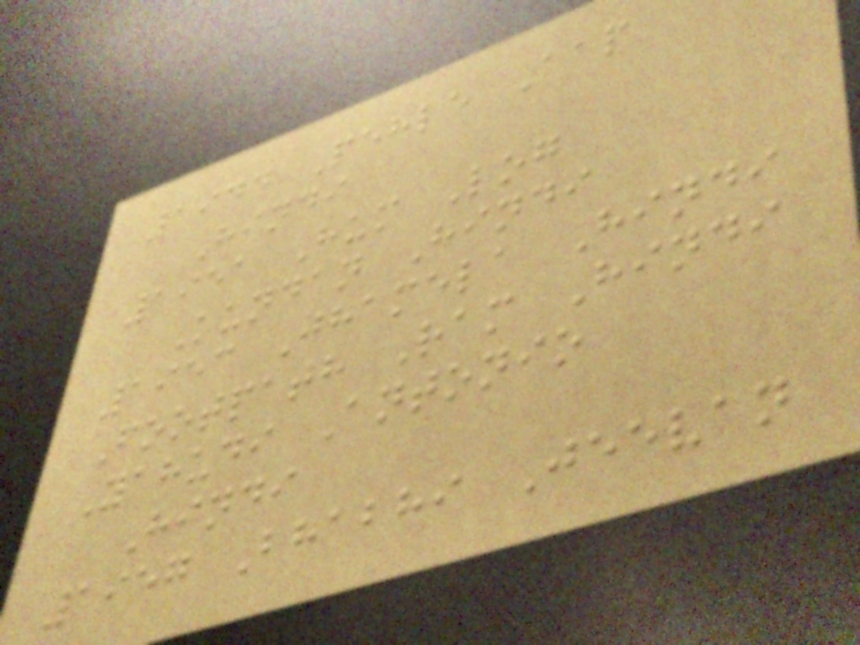1944 Pehle Aap
Hindi
1951 Hum Log
Kundan Hindi
1953 Jhamela Hindi
Footpath Ram Hindi
Yahudi Antonio
Hindi
1957 Bhabhi Jeevan
